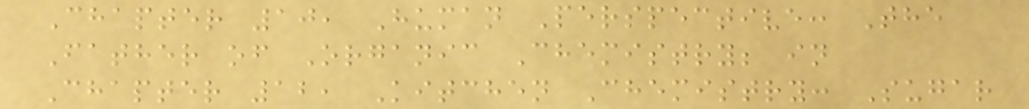Chapter 10, Human Perspective: The
Father of Organic Chemistry; in
Chapter 12, Kitchen Chemistry: Sugar
